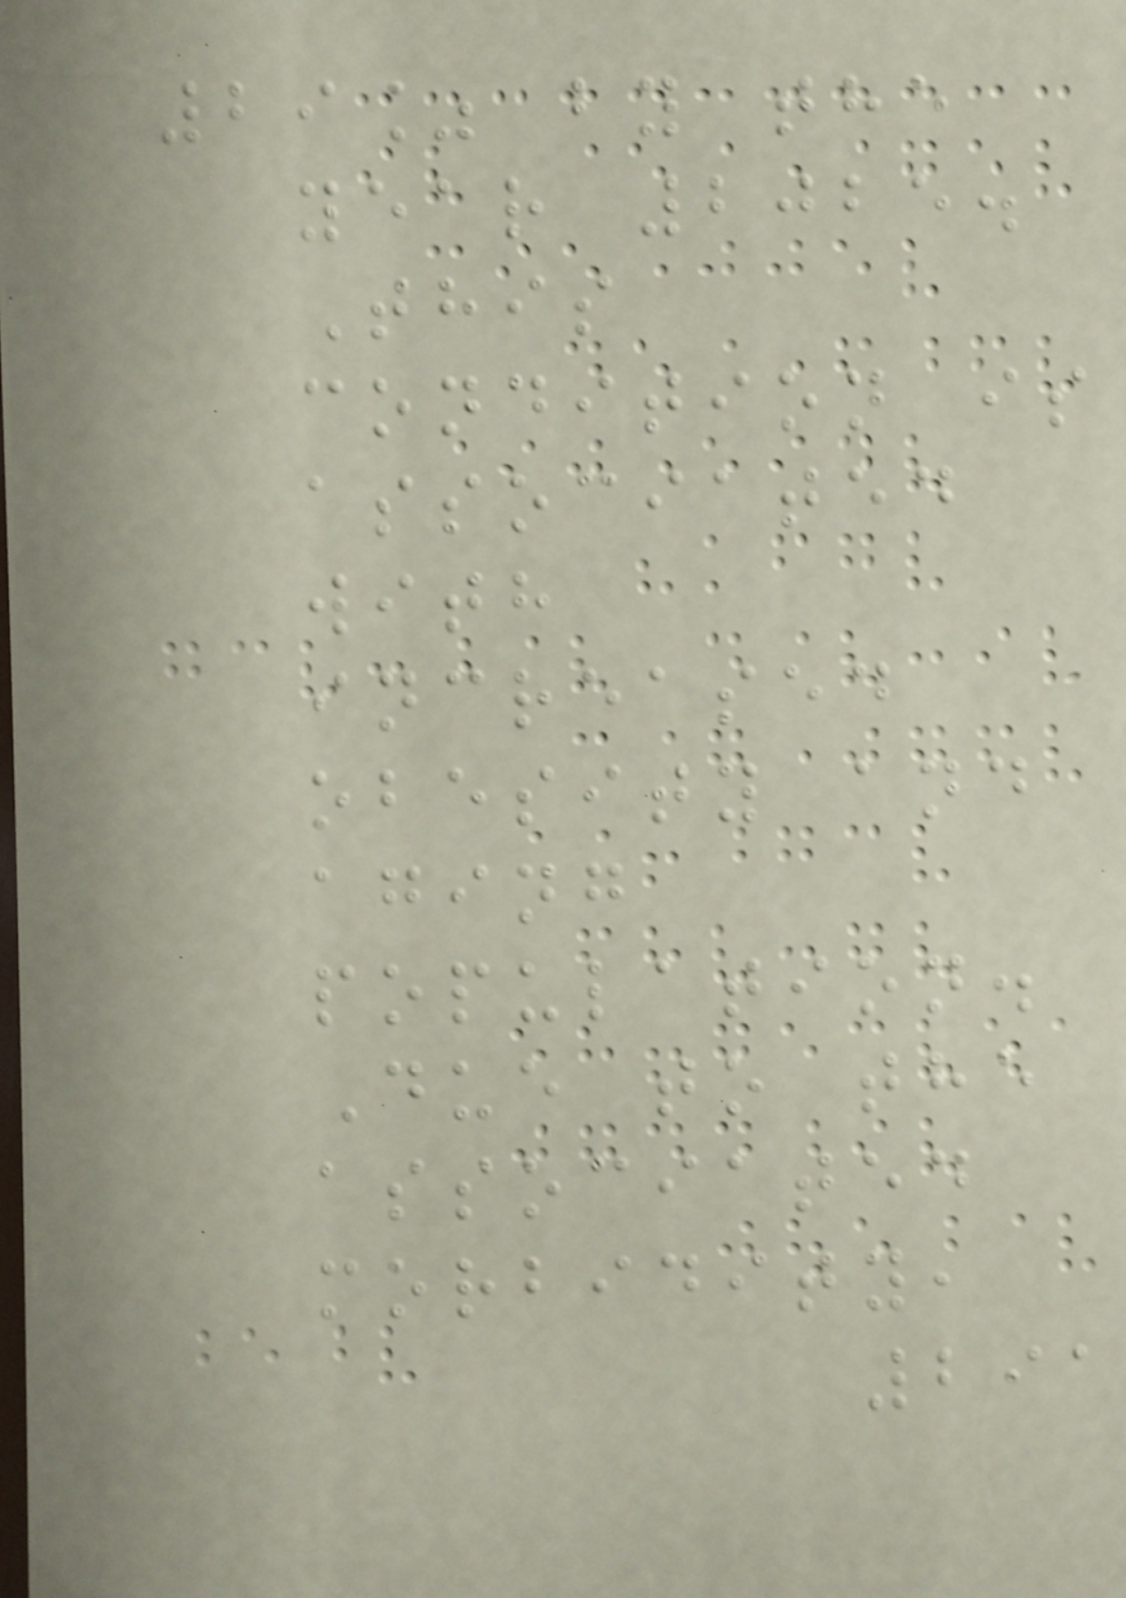29% by the
year 2025.
This
condition is
associated
with
increased
obesity and
aging
population.
Due to the
associated
morbidity,
291
